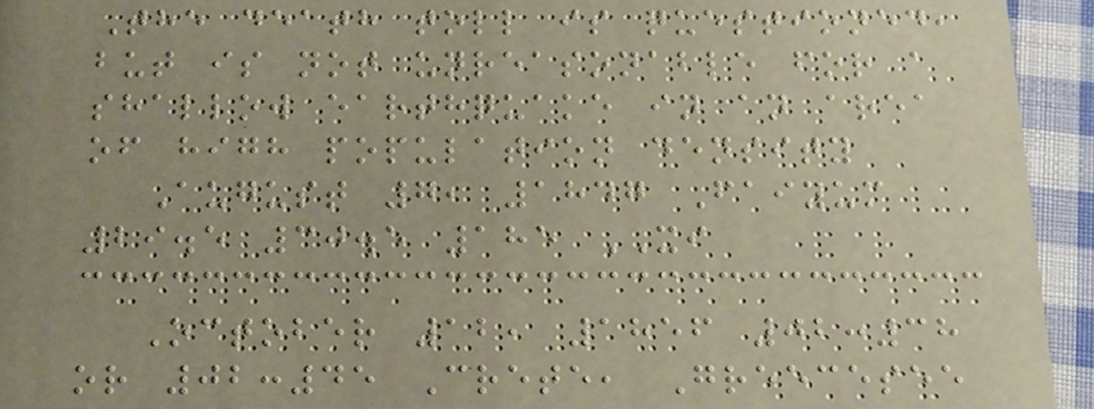The death toll is questioned,
but is not unreasonable for a
shallow earthquake in an area
of high population density
August 7, 1847 Faiyum
29.5 30.5 185 XI
October 12, 1856 02:38
or 02:45 Crete, Greecesee
